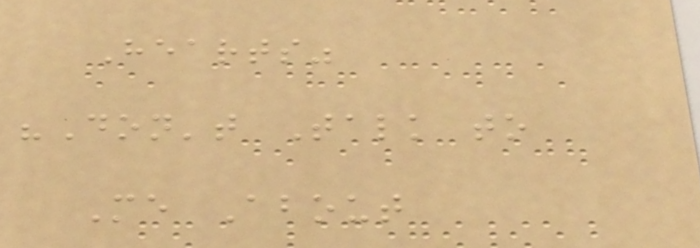Hearts"
"Don't Talk to
Me About
